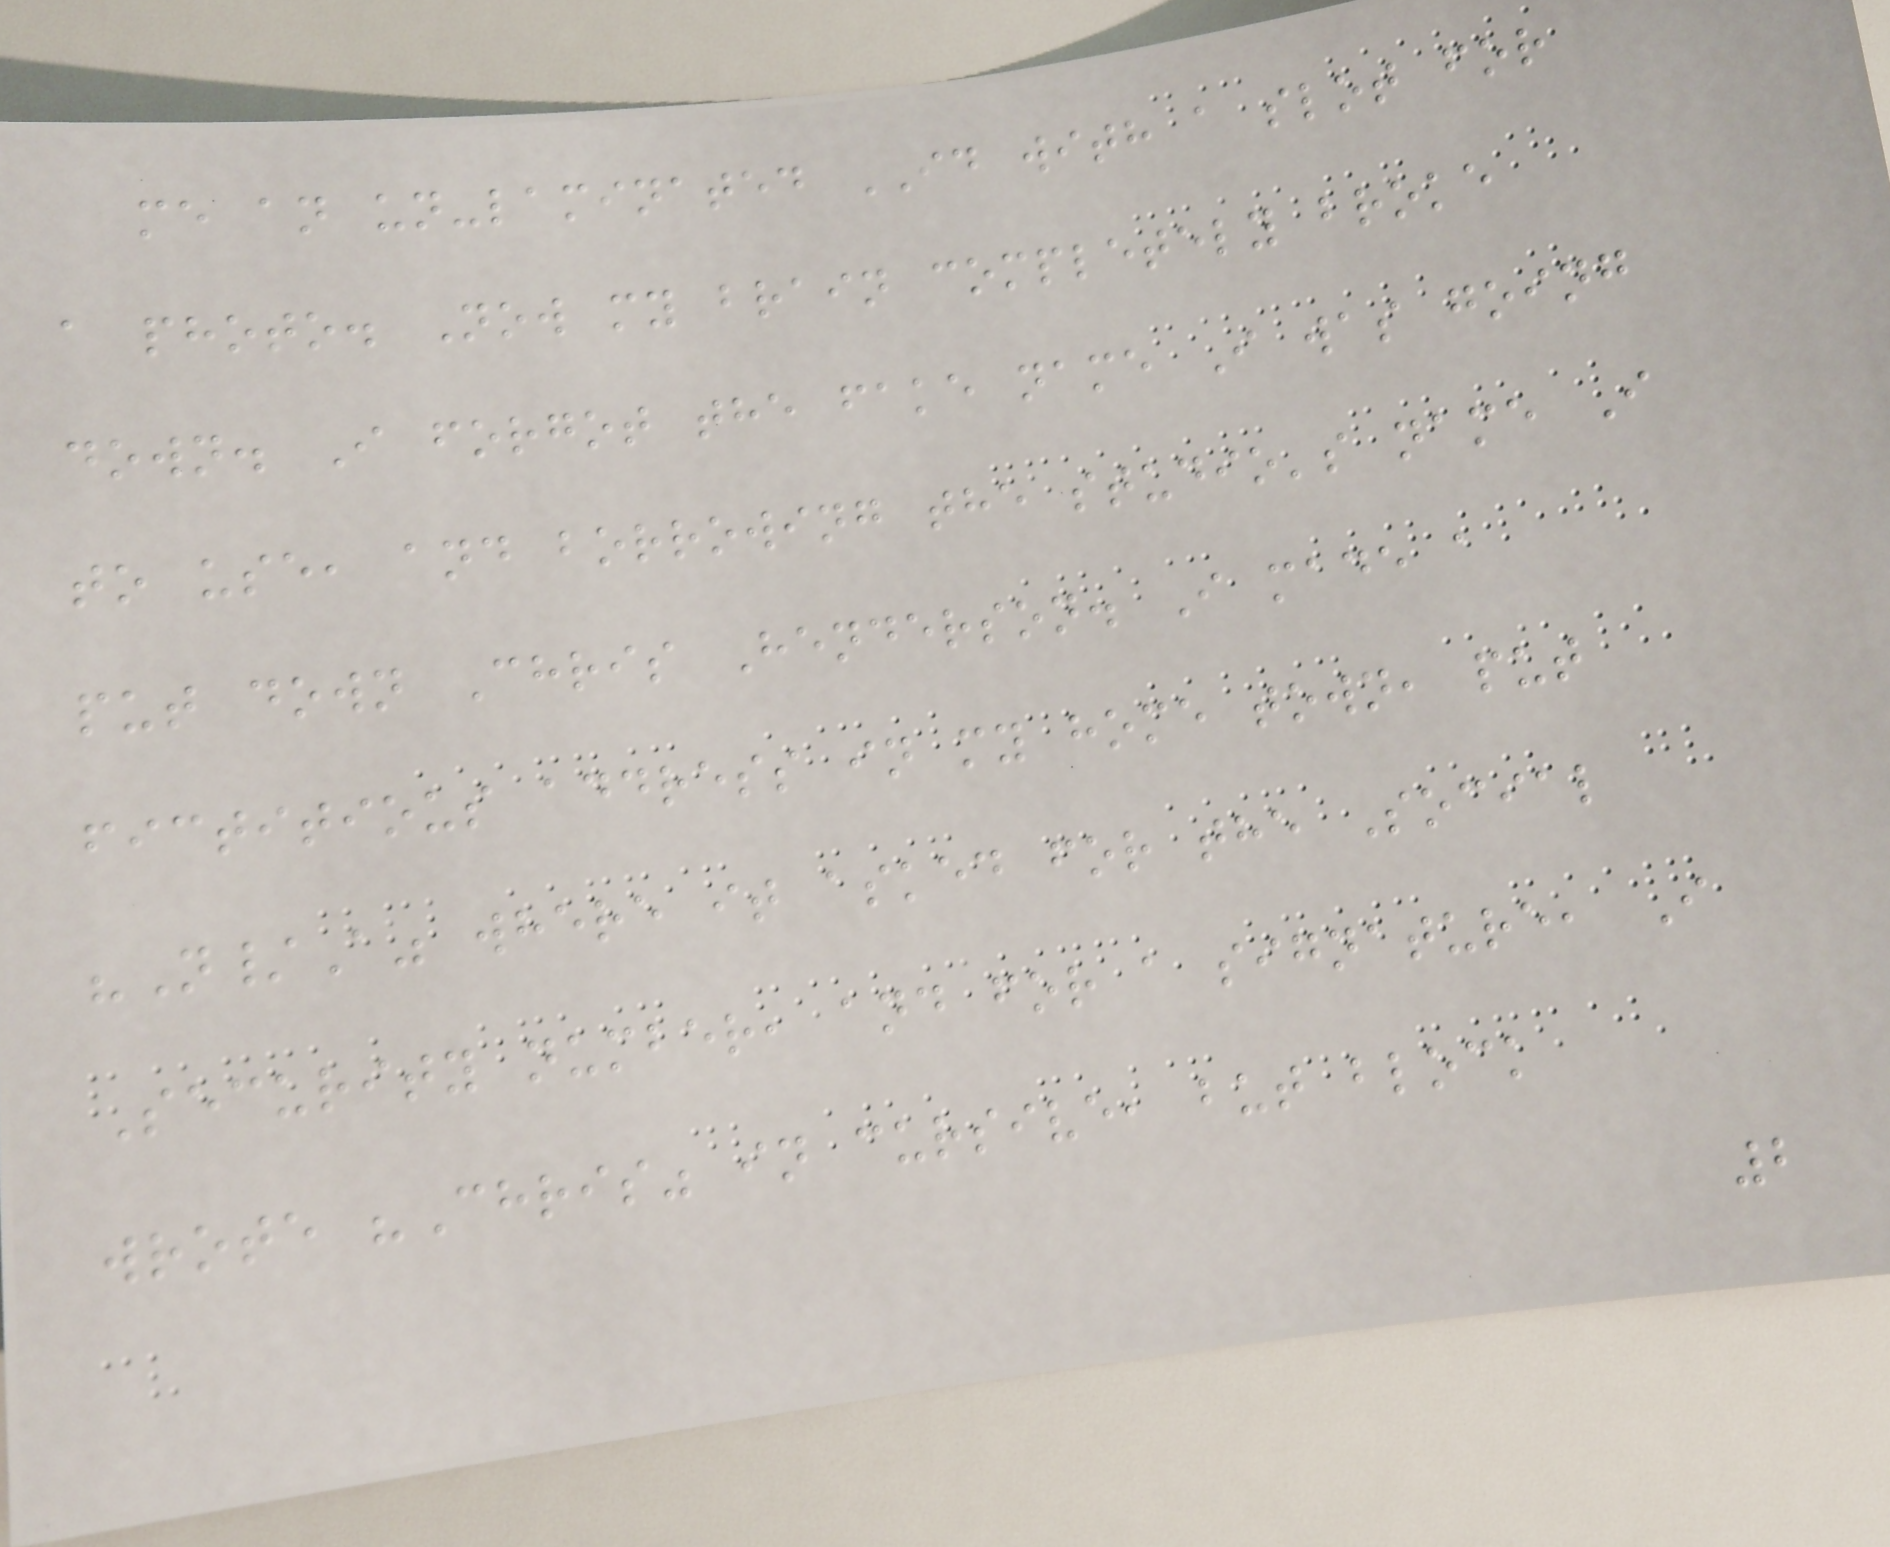me an un-laminated ID with a slot for
a photo. Now my brain completely broke
down. I forgot the fake name I was going
to use, and borrowing the studio's name I
put down Chris Henderson. I made a
fictitious address in my home town, put
"N/A" where it asked for the Social
Security number, and for a signature, I
wrote "Chris" in cursive, but block
2
